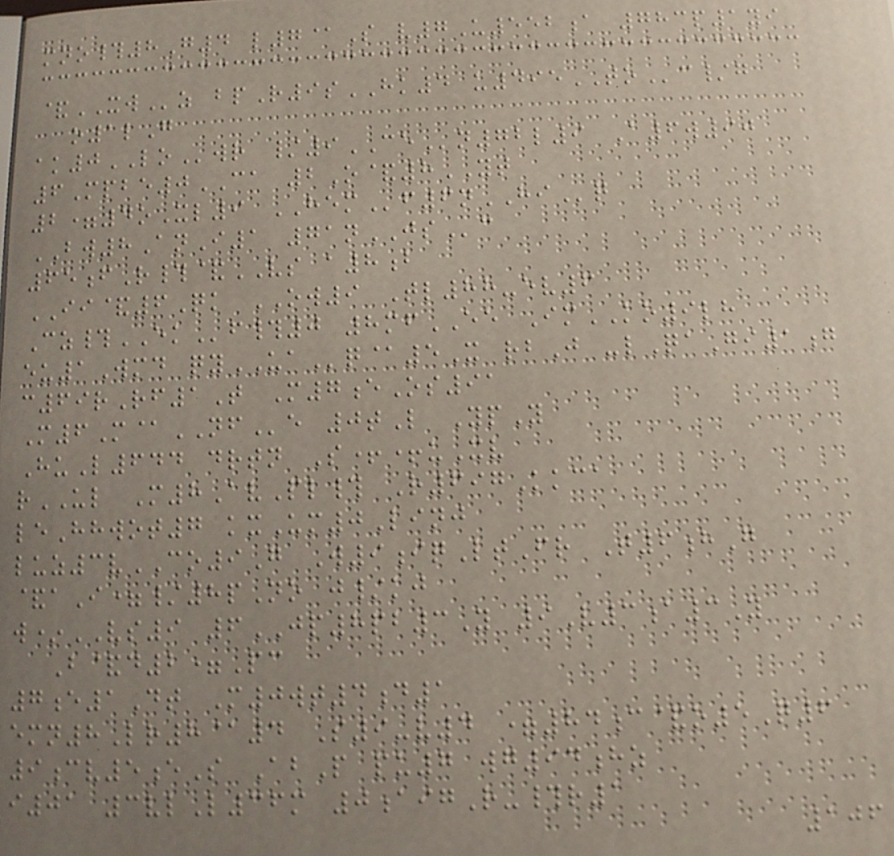mno#8G4 l7@S v7U552a 783p1yi
&XWz bpR9sHK4 u495TOc/g
o1lG
ak0LOwr /9CEn72l9 A6w90
6Mpbe0CA 2O&8YT
2=4oXl9 HEMf6nHIq
BW8AnI1 71nJSc
65fR#&VS a8b
II&6Qk OW9 Tl88-ev6
Cz#EKf#0 8mfEE ImKO9lh
eu1Wmd qyUAq@5X rbJ -lQaGi1g
c69rRf1T M7eOs91
M6M@NFe 0tL YpY
HuL644 drtn S++uXv
rUL M8AvPl# R697Kkca
leHhwot7 kxUm0Linj
luz3vCO9G W9iqLtFr T6hG
&aI=/8pNo j/kj
w*VS9 6JP8pb3Y 9V3a3Y
B&d2=Pc
7e1Dt M0wt4d1
emn8Lr8@4 S9-v4 =84c&o5Q6
9cv5eS AbP pu7 wg94hz
i01 3vlL36m 0aigR-#r1
106
